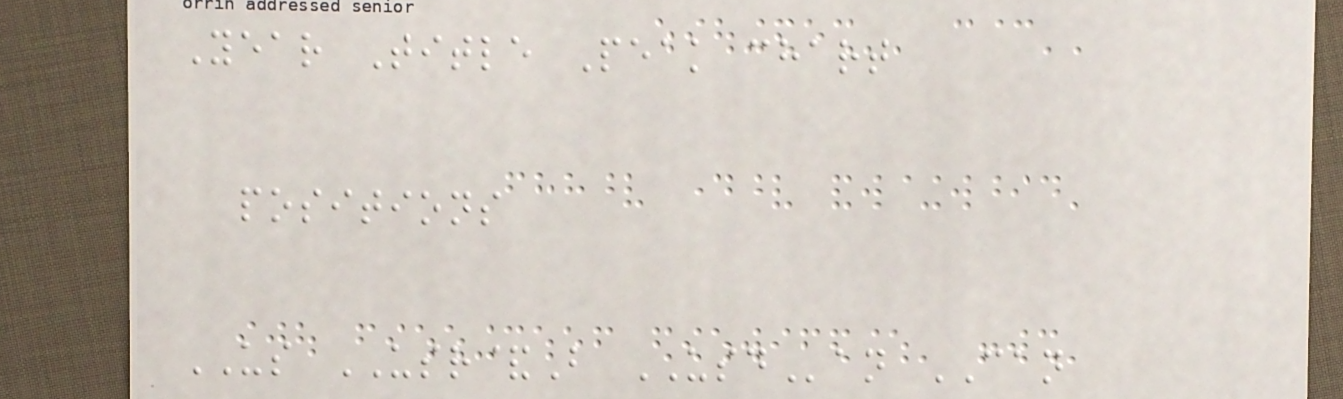Year Title Peak chart
positions
US USR&B USDan CAN
